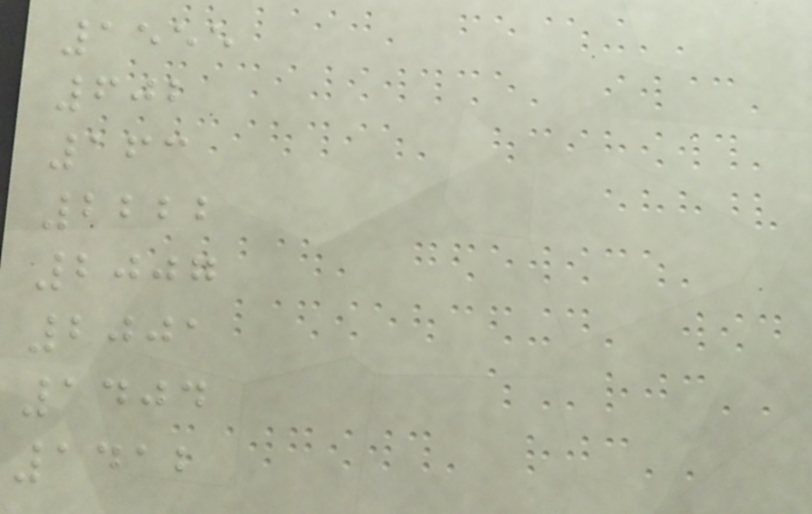1555
602
163
2222
2007
2001
1404
1412
